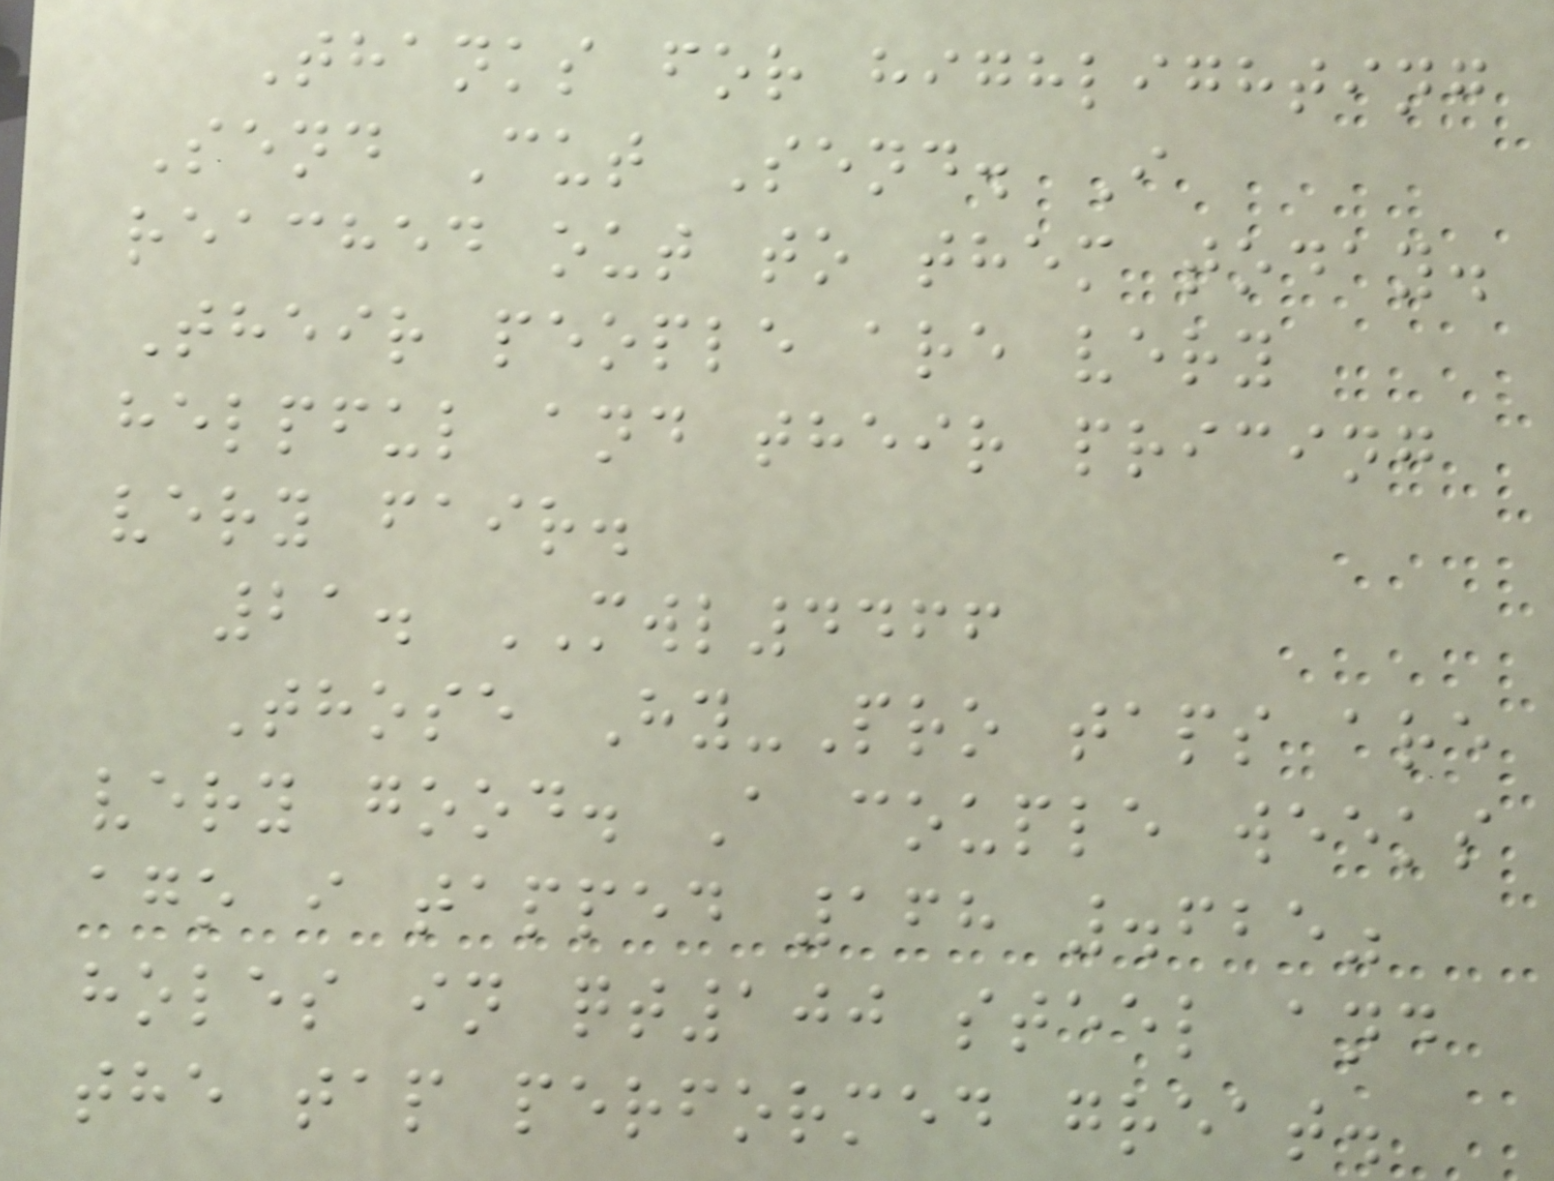Thanks for highlighting
Send Cut Send. I
reached out to them today.
Their people are very
helpful and their pricing
very fair.
21. MWL4466
Those Hy-Pro taps are
very good. A couple weeks
ago i tapped 168 .625"
holes in qt100 steel and
the tap performed great.
